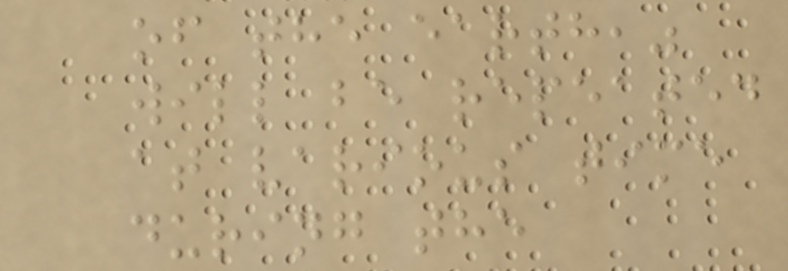of the earth,"
will be repeated
at various time
during the
